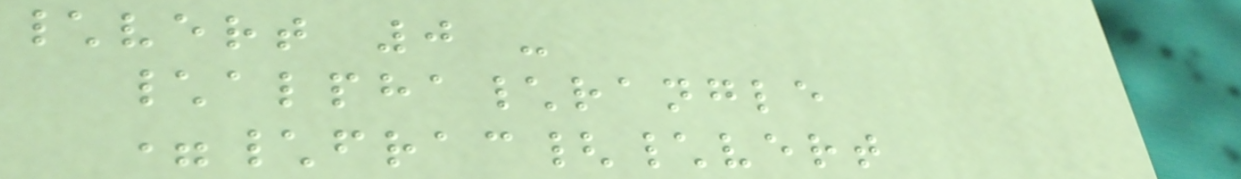\vert 0 -
\alpha\rangle
=\frac{\vert
